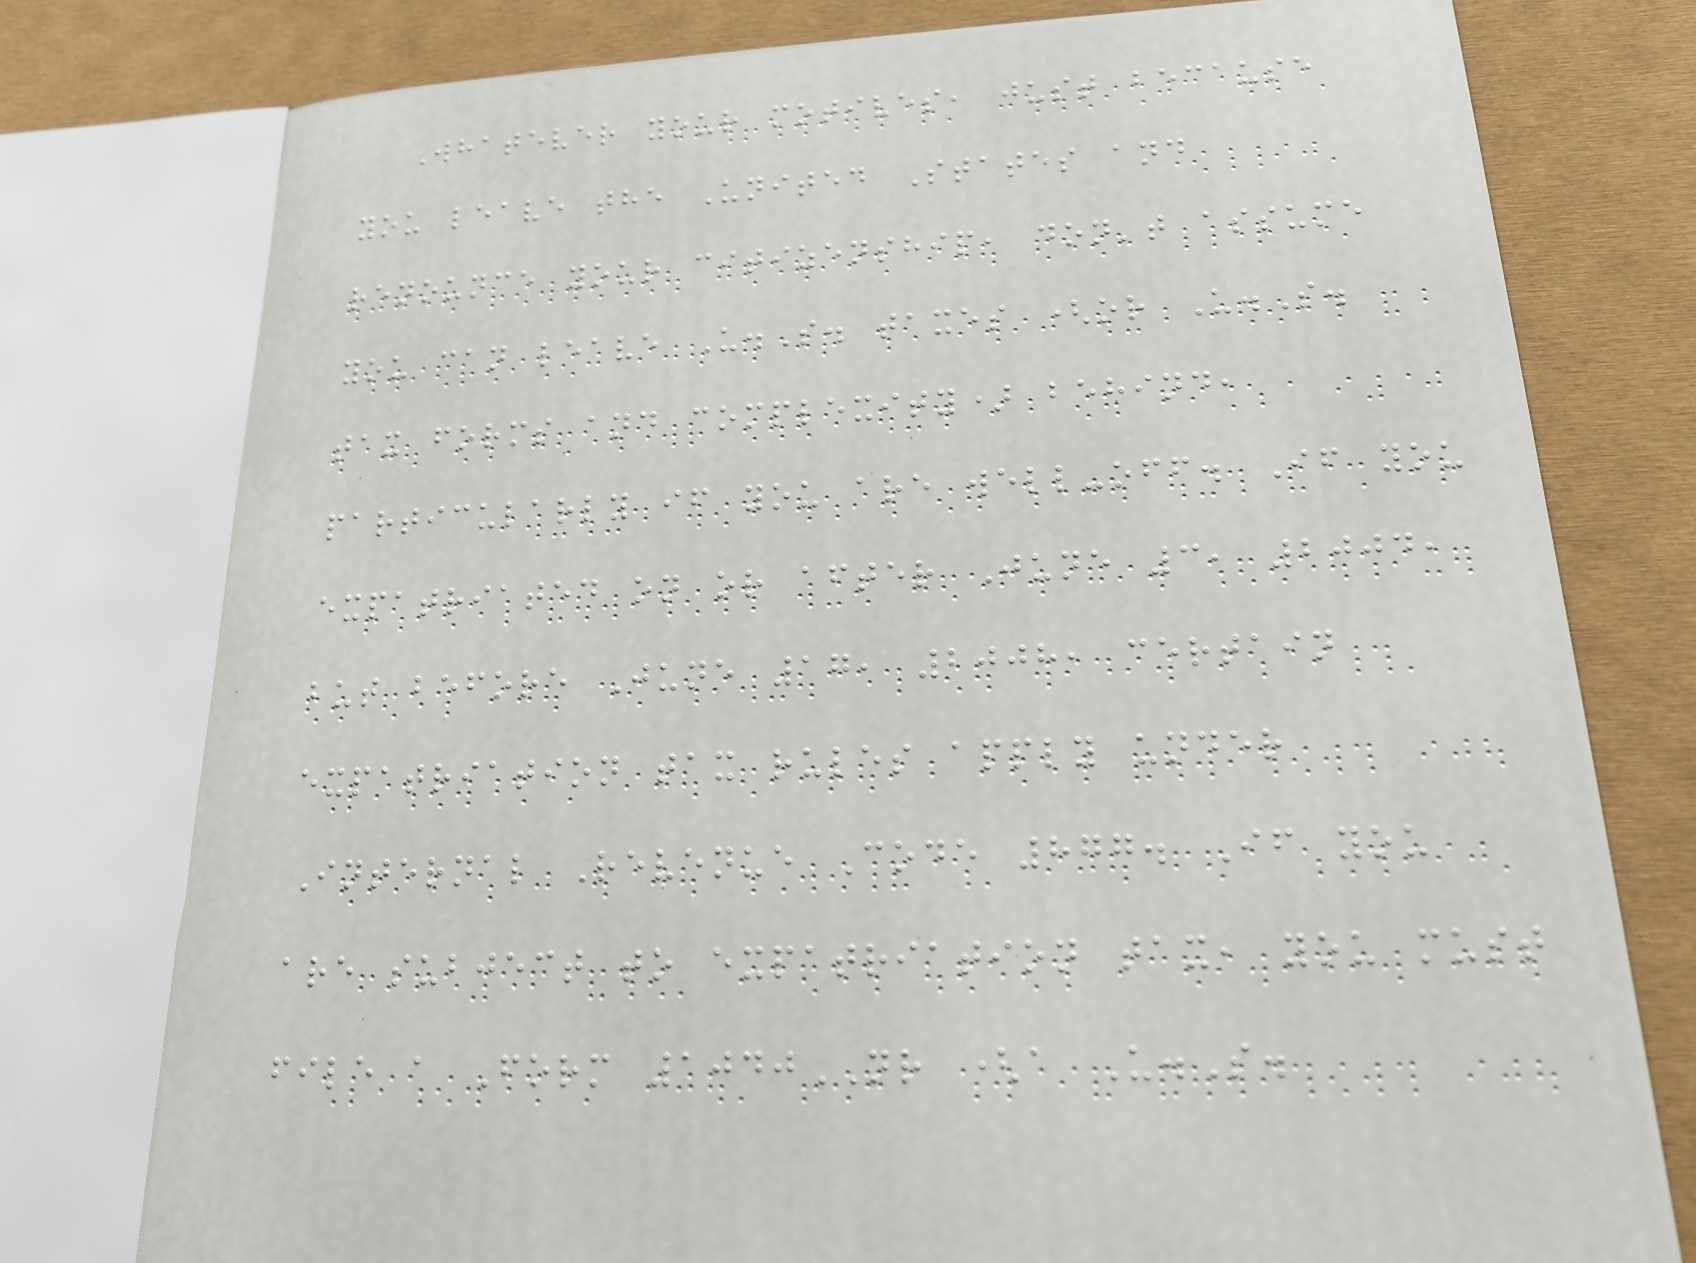Whatever your motives, just because
you leave the United States and
renounce your citizenship, don't assume
you can leave U.S. taxes (or U.S.
tax forms and complexity) behind,
particularly if you are well-off. If you
expatriated on or after June 3, 2004,
but before June 17, 2008, certain
expatriation tax rules apply under
Internal Revenue Code 877. If you
are subject to expatriation tax, you must
file a Form 1040NR (a U.S.
